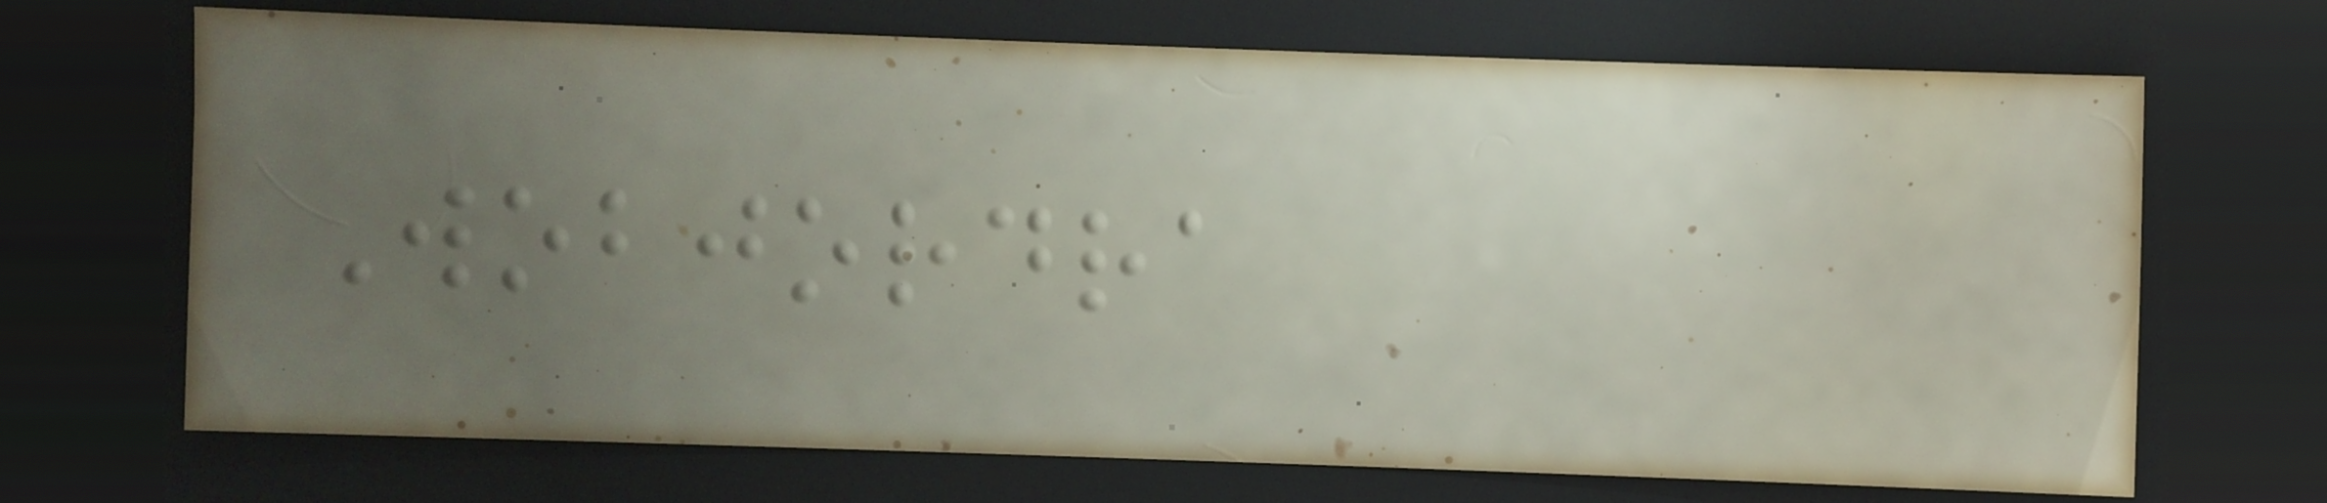Wobjordra
